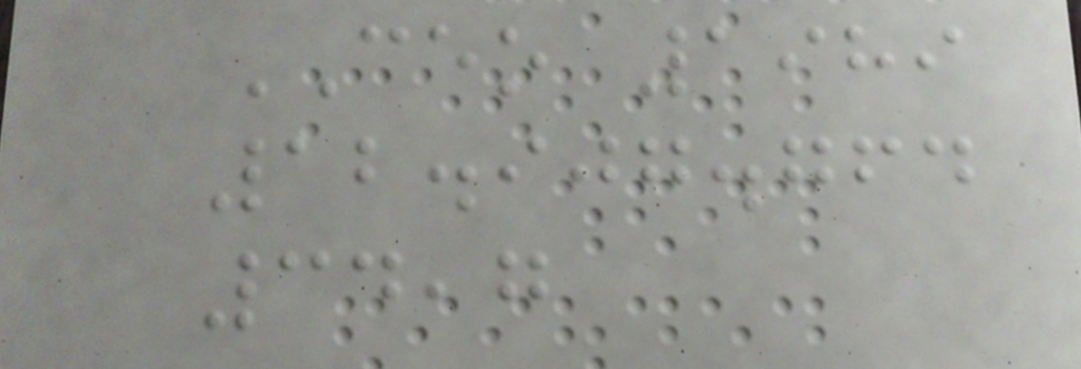CEO 1989
12.907.764
34,7
